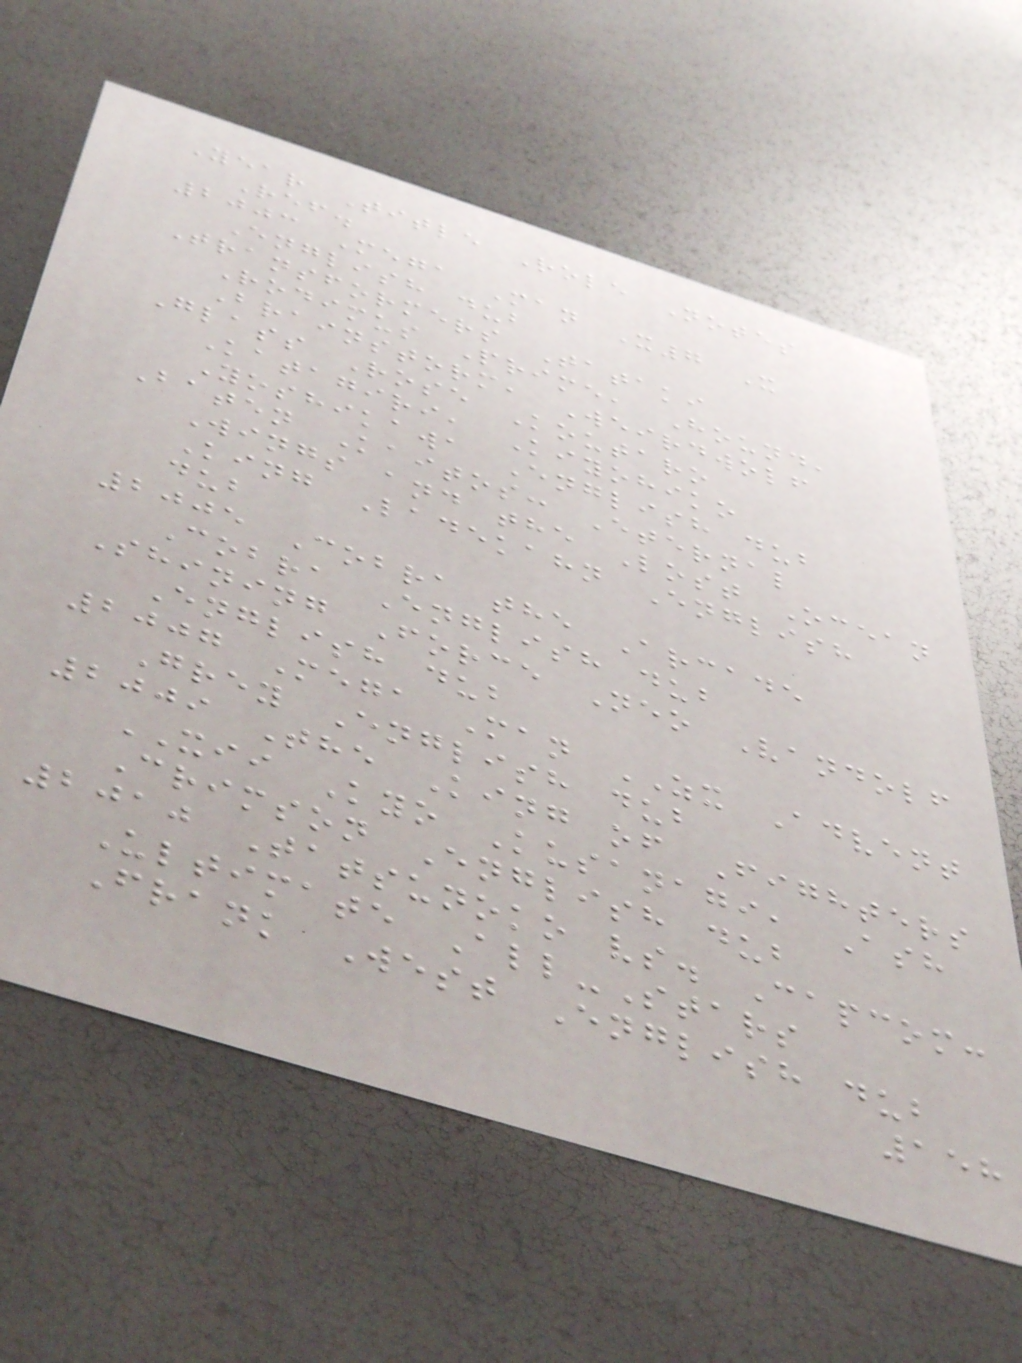Year Title Role Notes
Ref.
2003 Mega Man X7 X
English dub
Transformers Tataki
Rodimus Prime, Hound,
Brainstorm, Weirdwolf
Glass Rose Koutaro
Katagiri, Kiyohiko
Yoshikawa English dub
Baten Kaitos: Eternal
Wings and the Lost Ocean
King Ladekahn English
dub
2005 Cobra the Arcade
Cobra English dub
Shining Force Neo Vandolf
English dub
2007 Mega Man ZX Advent
Grey English dub
2009 The King of Fighters
XII Kyo Kusanagi, Ash
Crimson English dub
2010 Tatsunoko vs. Capcom:
Ultimate All-Stars
Frank West English dub
158
